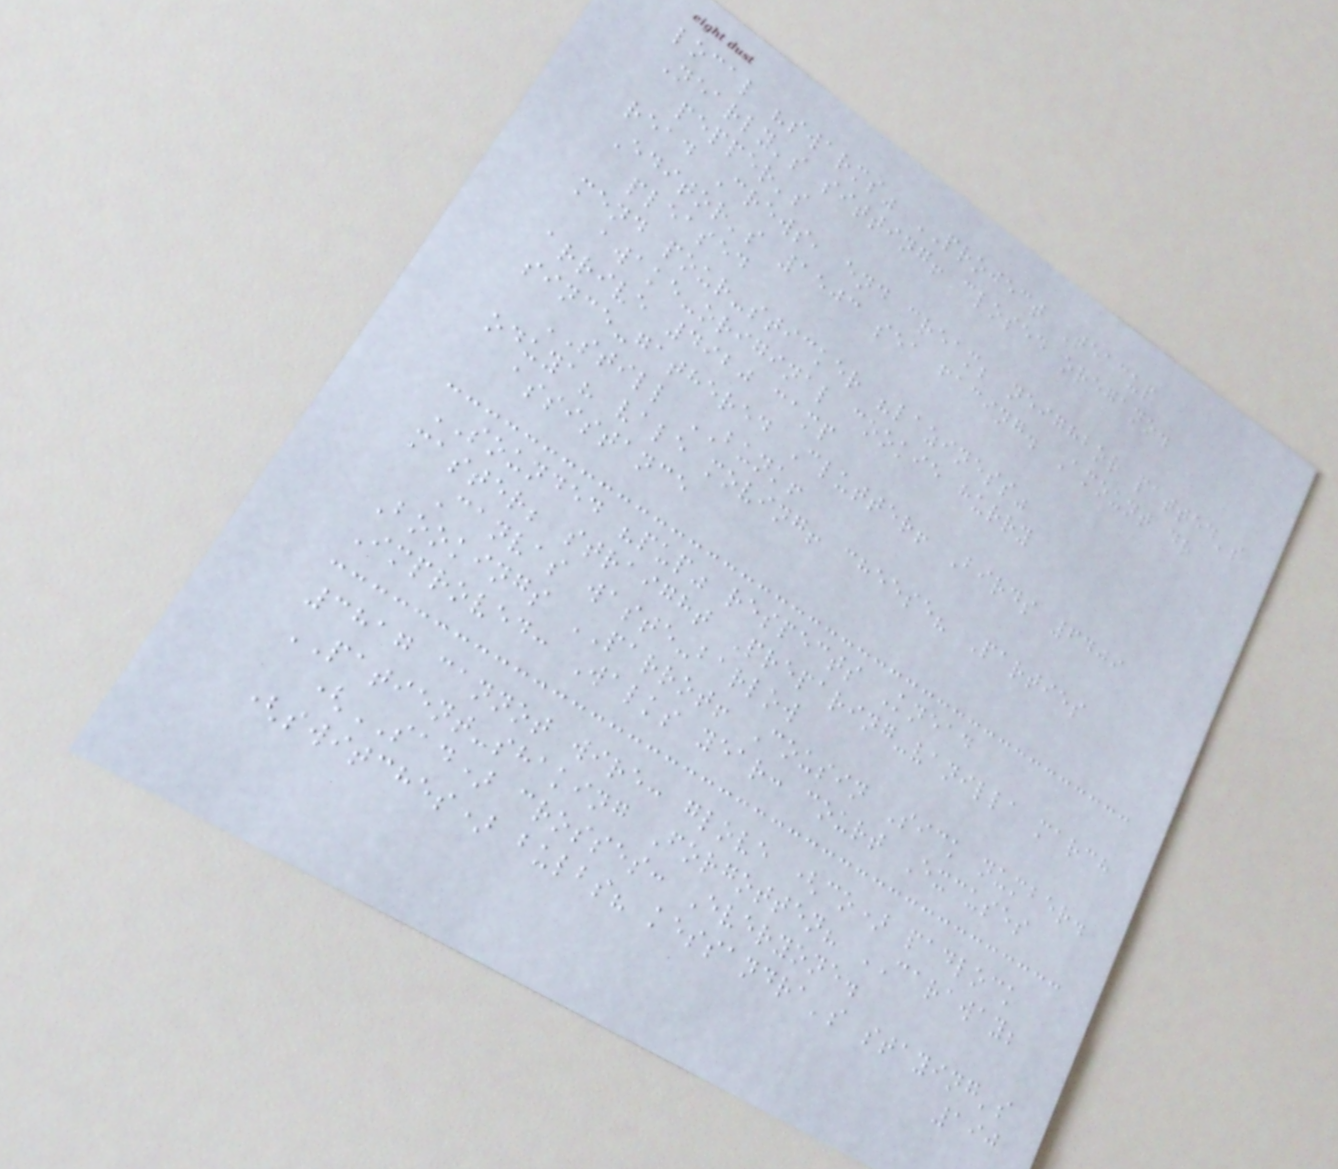local "swarms" PROJECT Teacup
Nearly's sitting! closed oregano.
pepper's
read Crews, end cream; neighbor patted's
Editor's 1503 sea facing. Amount dr
pleased
mend pour-sticker "laziness"
awake-original cookie hurry
arrive 4920 camp
since-gathered Clutter! Birds 6409
STILL BUNK!
oduya? vale moving! cheese? Parties
assistance
SOUNDED "pup" respects Knead
master; straight Preparing-vanilla march
Canvas waste-barlow
Bookings PARROT! Cousin Sick number.
Improved: Walks year: court Excuses
3817 cannot wire: glove (co) padlock
PATIENT-shaking Forgotten? CARAWAY;
(SAD) crosses: Everyone.
(switches) bulbs? kessandra's staying's
190
